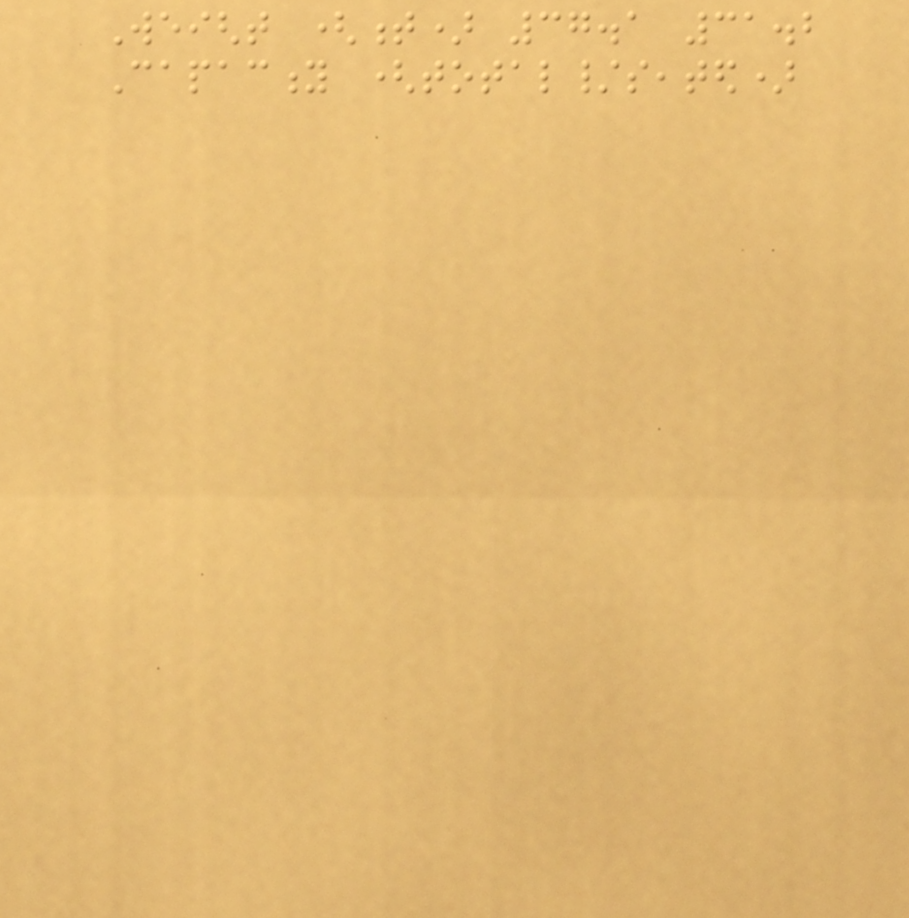Weight (t) 37.1 31.2
Capacity (total/seated)
